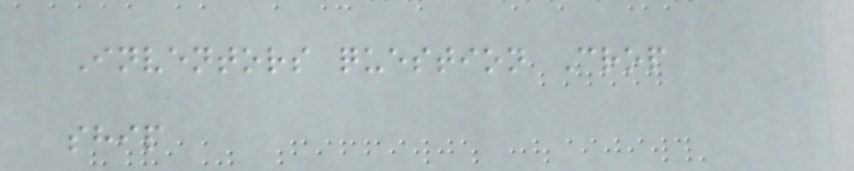Inventors question Crop
ship
